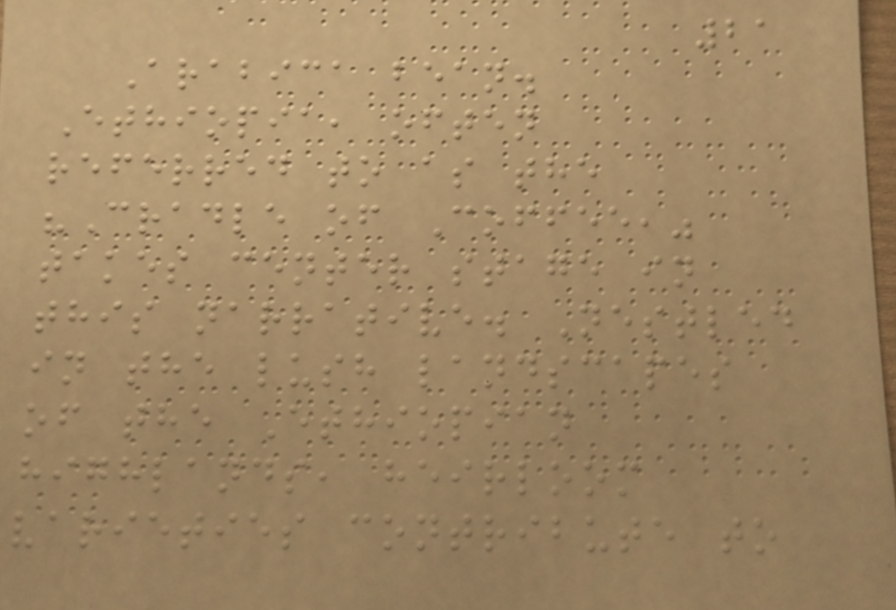21
Arabica bean.
Ethiopia, often
referred to as the
"Cradle of Coffee,"
takes center stage in
this narrative. Nestled
in the lush landscapes
of the Ethiopian
highlands, heirloom
varieties contribute to
